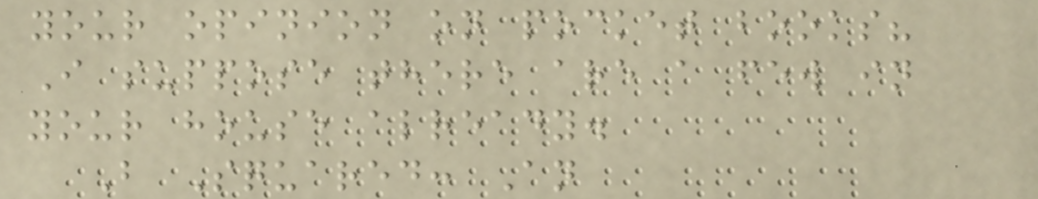your opinion on pocket books?
I suppose there are a few in
your house already.
B Squared: An
